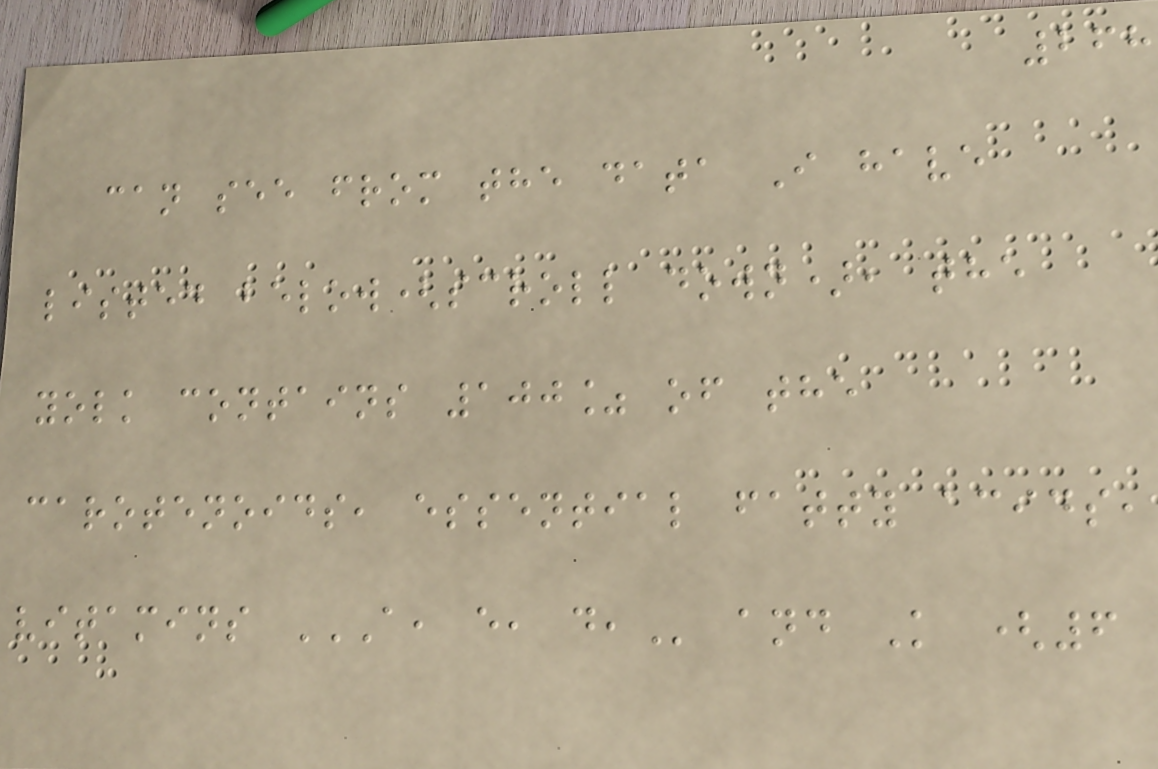268
can see from the data I have
listed below(scroll down), the
yolk contains 100% of the
carotenoids, essential fatty acids,
vitamins A, E, D, and K (6
